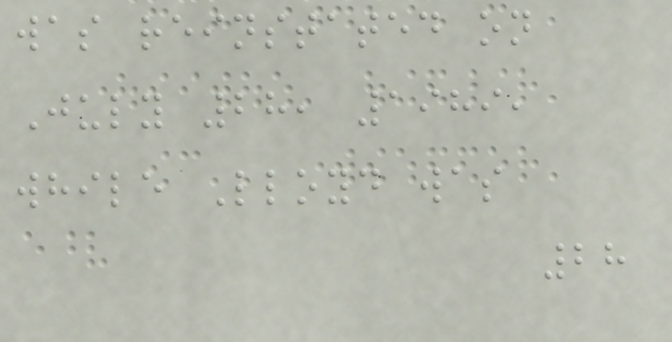was reinstated on
July 28, 1989,
while Lloyd was
28
